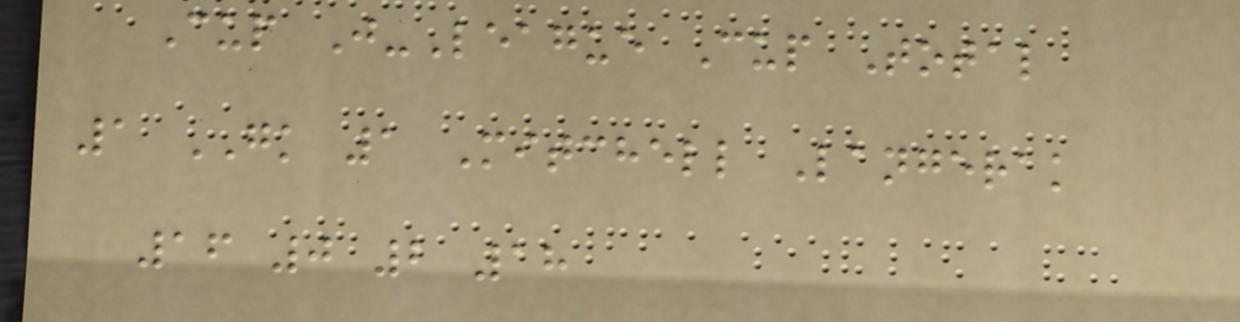Cup J-League Cup Total
1 GK 1 Mitchell Langerak
16 0 2 18
